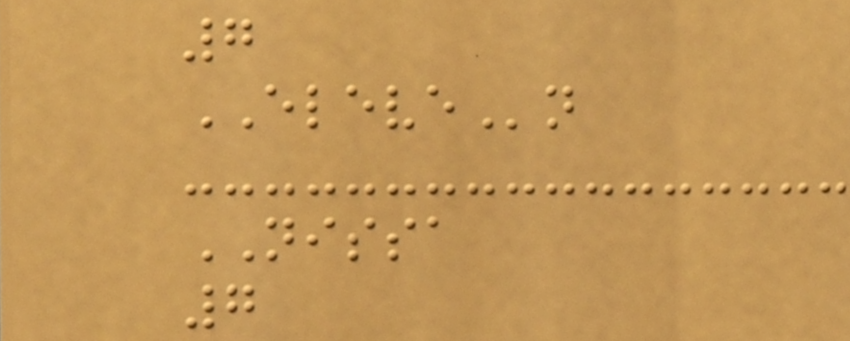7
ELEVEn
NISSA
7
